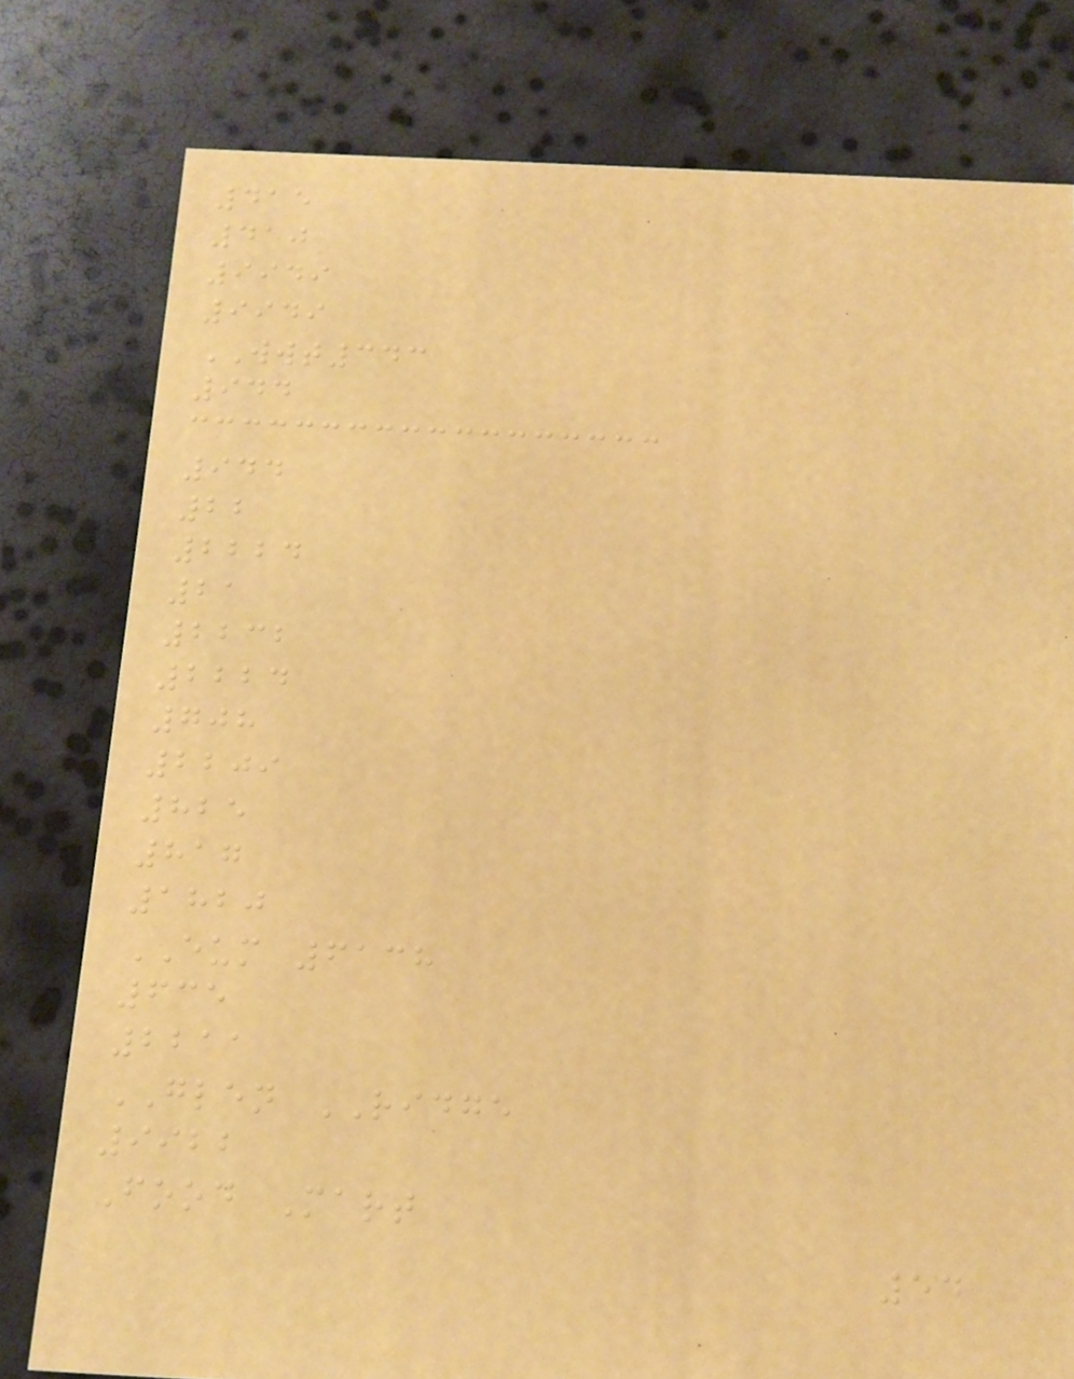415
410
9949
9949
WWT343
944
944
22
2224
21
2232
2224
708
2209
825
817
1820
EUM 6138
635
2211
GLEN RIDGE
9922
Food Mart
54
